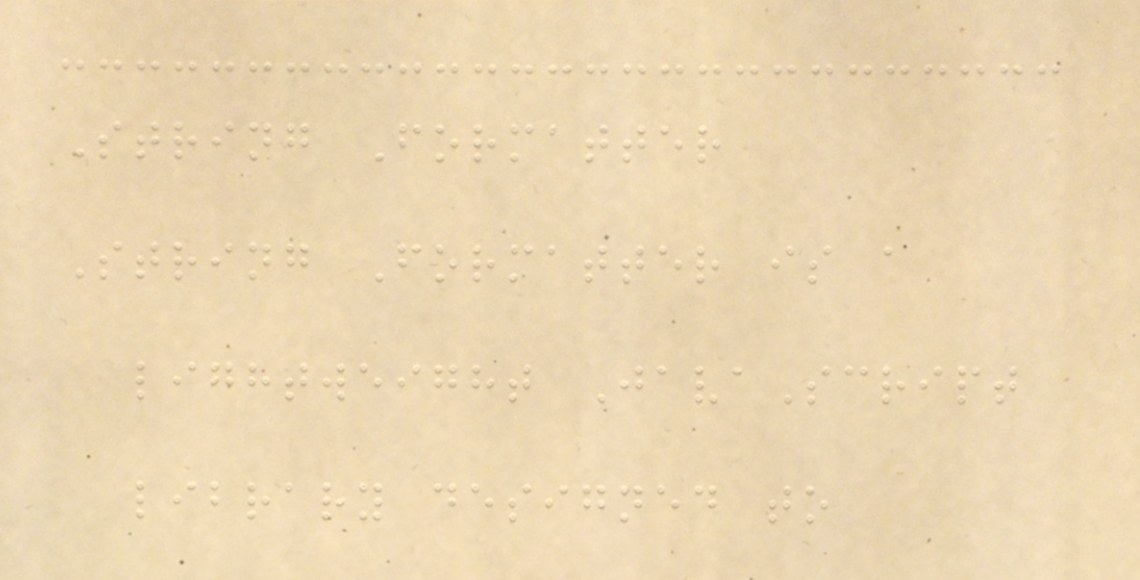String Formatter
String Formatter is a
lightweight JavaScript
library designed to
